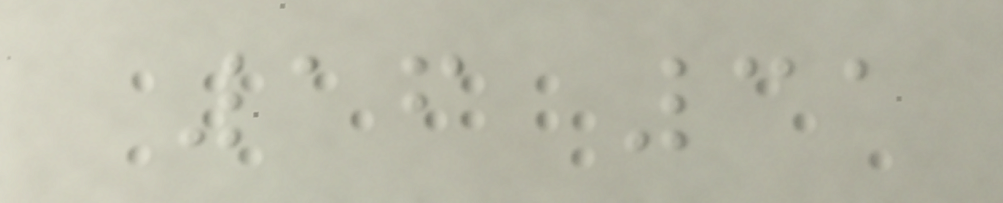16 31
